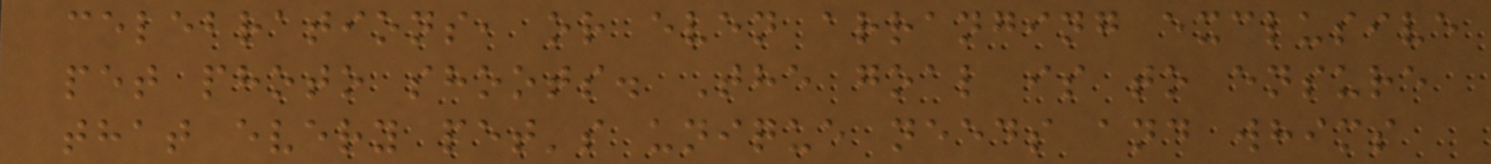celebrations, or even arranging exclusive
pet photo shoots. The goal is to ensure
that every pet's unique needs and whims
